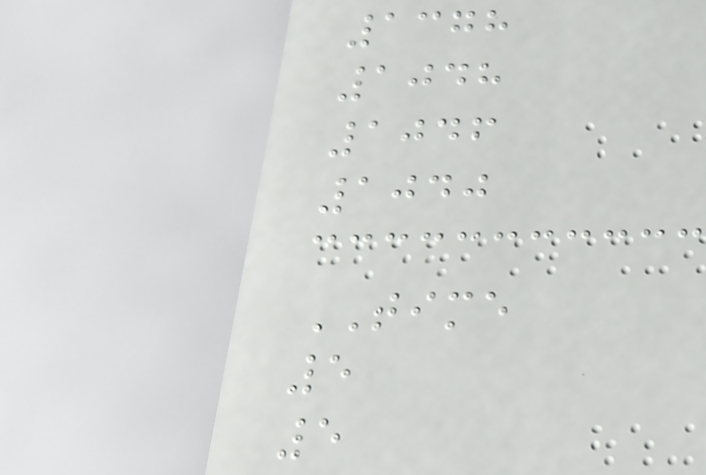1378
1048
1046
1040
TIME
5
5
